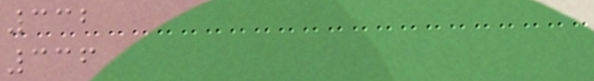332
336
